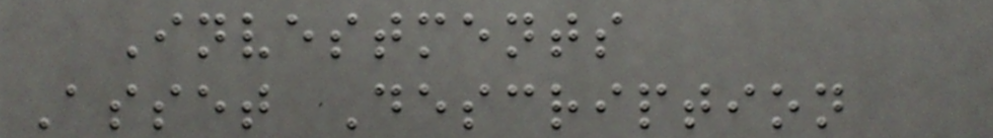Investments
Asset Description
